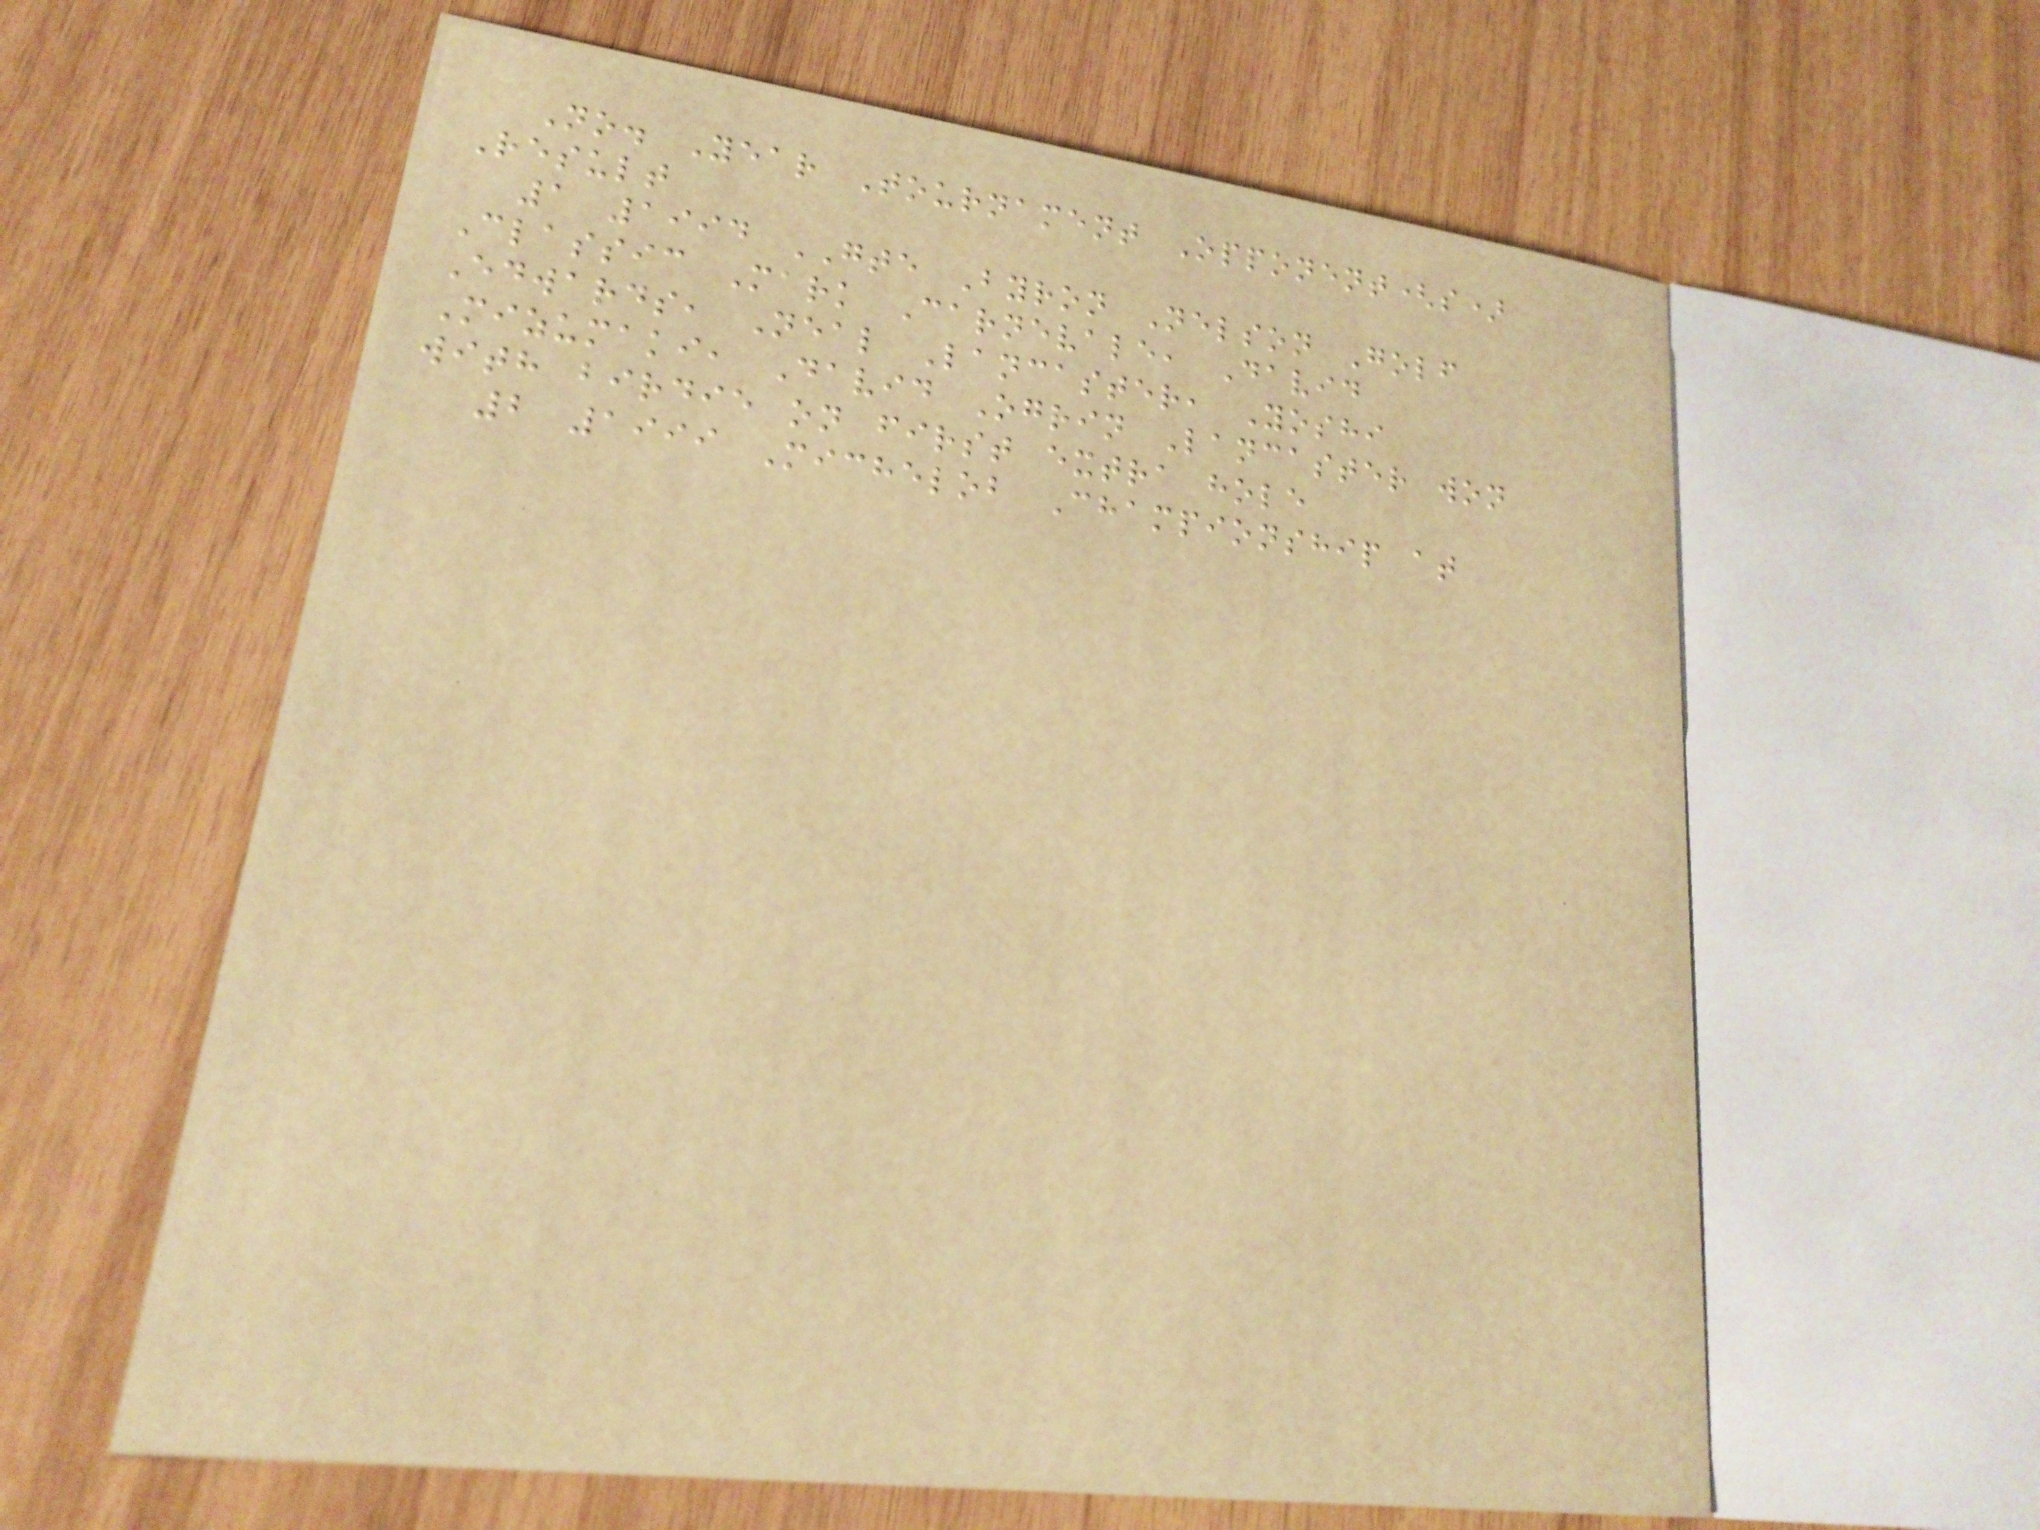No. Year Tournament Opponent(s)
Result
1 1994 GTE Byron Nelson Golf
Classic Mark Carnevale, David
Edwards, Neal Lancaster, Yoshi
Mizumaki, David Ogrin Lancaster won
with birdie on first extra hole
2 1999 Michelob Championship at
